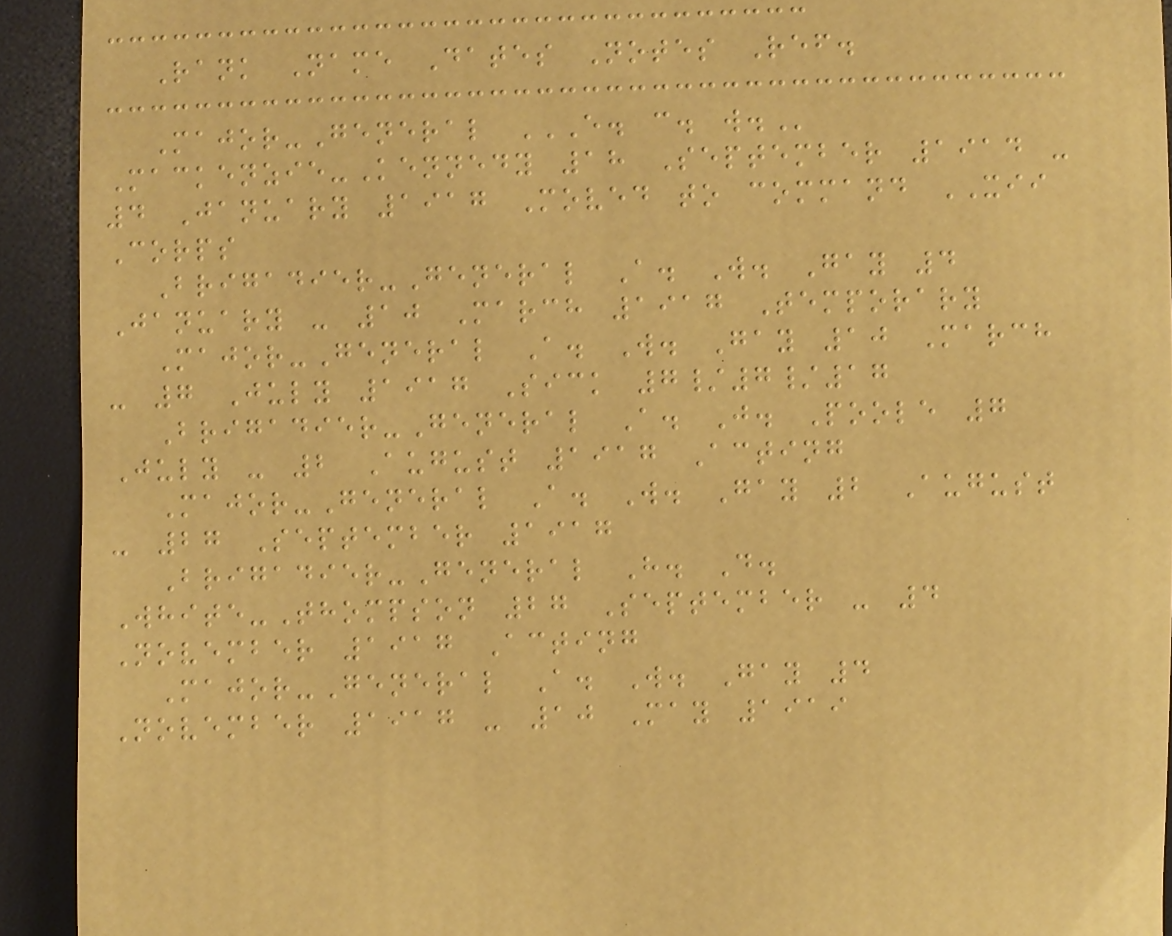Rank Name Dates Notes Ref.
Major-General E. C. W.
Mackenzie-Kennedy 18 September 1914 -
4 January 1917 Moved to command XII
Corps
Brigadier-General A. W. Gay 4
January - 10 March 1917 Temporary
Major-General A. W. Gay 10 March
- 7 July 1917 Sick 7/7/17
Brigadier-General A. J. Poole 7
July - 2 August 1917 Acting
Major-General A. W. Gay 2 August
- 27 September 1917
Brigadier-General H. D.
White-Thompson 27 September - 4
November 1917 Acting
Major-General A. W. Gay 4
November 1917 - 10 May 1919
